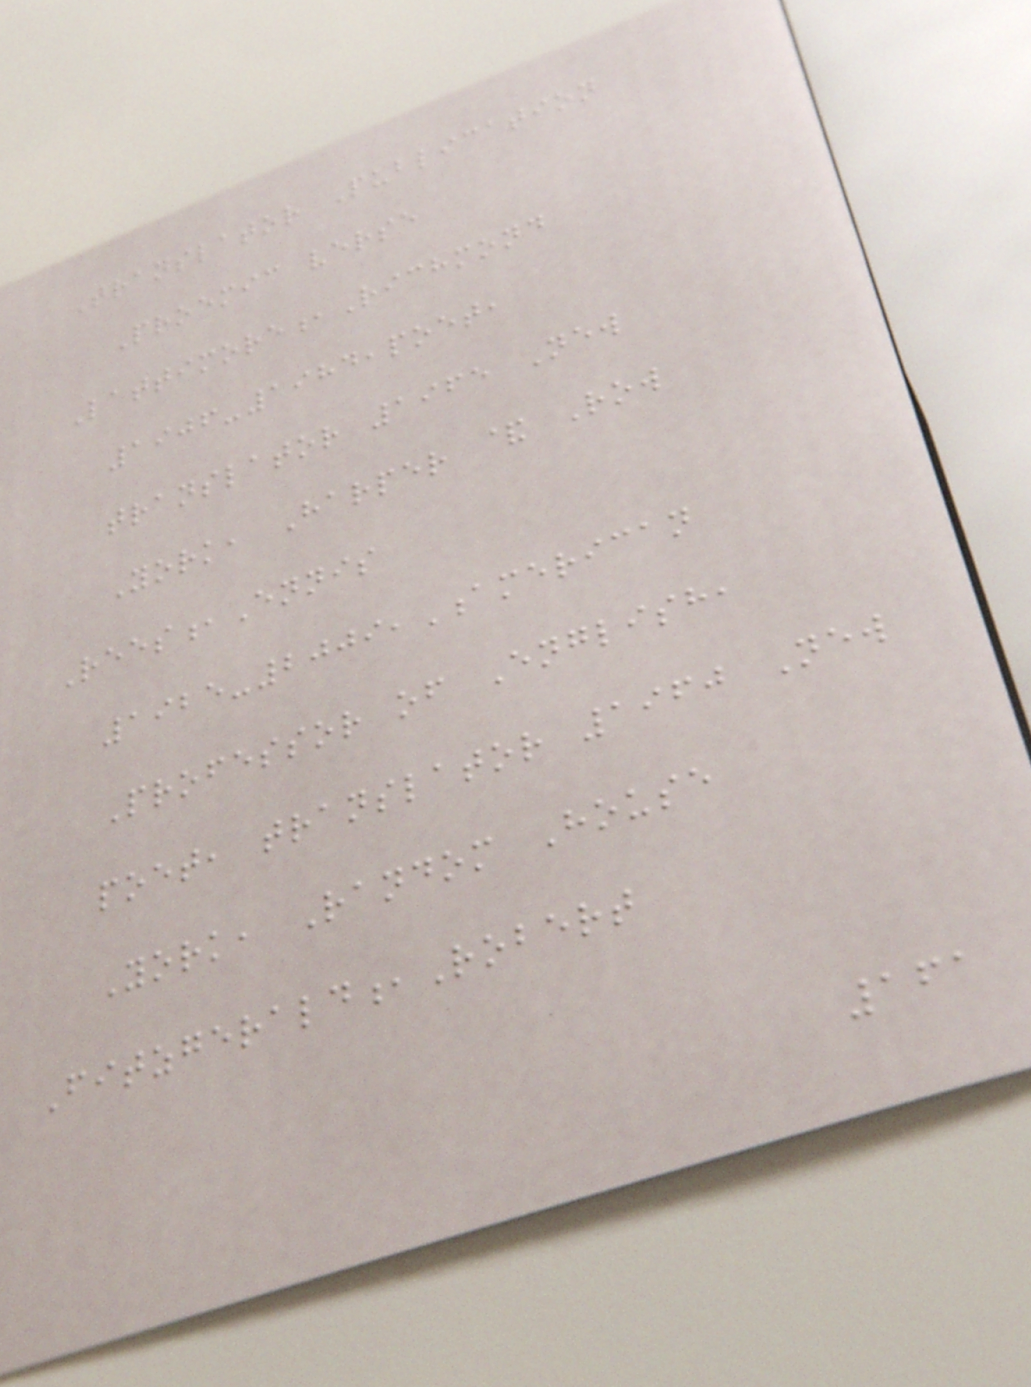Translator Publication
Proemic verse
Lattimore,Richmond
1906-1984,poet,
translator 1965 New
York, Harper & Row
Rees,Ennis
1925-2009,American
Professor of English,
poet, translator 1960 New
York, Random House
Fitzgerald,Robert
161
